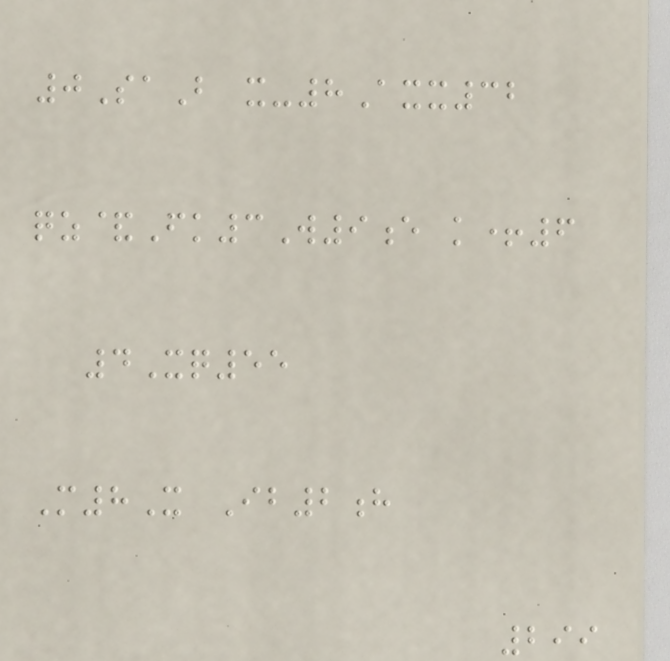0SaB x-8Axx32
qz&Fk3W9e k+6
4Xq55
M8X Ib2h
299
